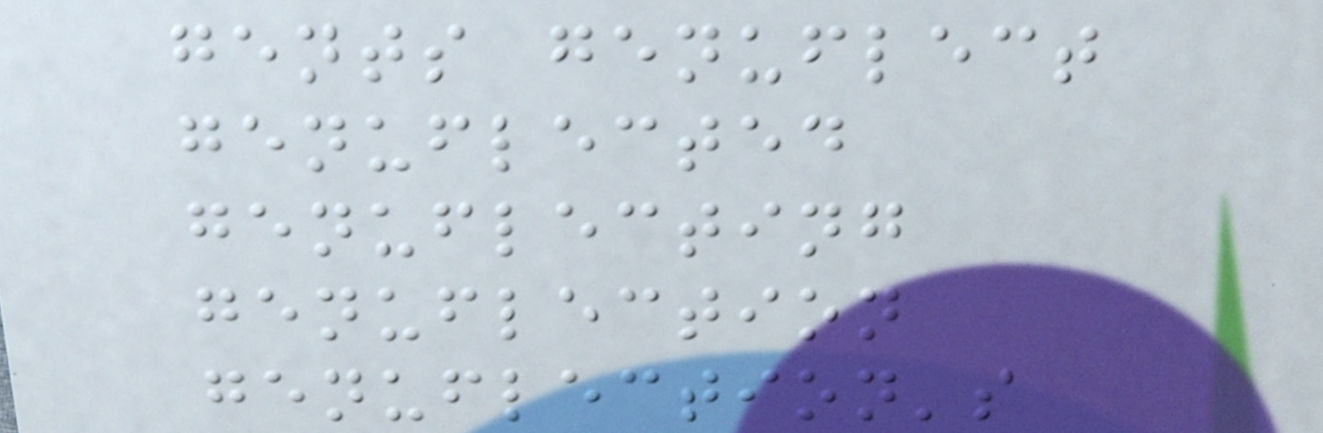gents genuflect
genuflected
genuflecting
genuflection
genuflection's
